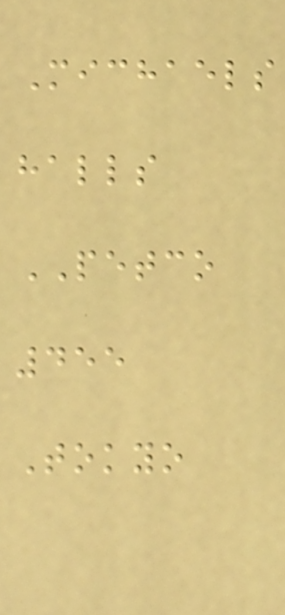Michaels
halls
PETCO
455
Tokyo
